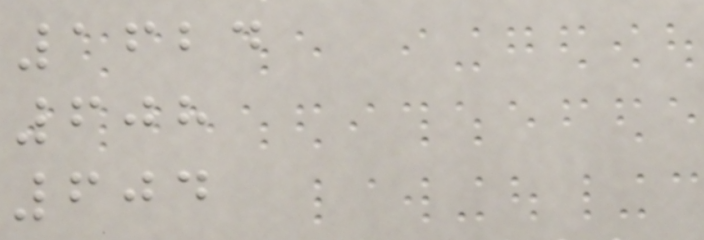1624
608
604
